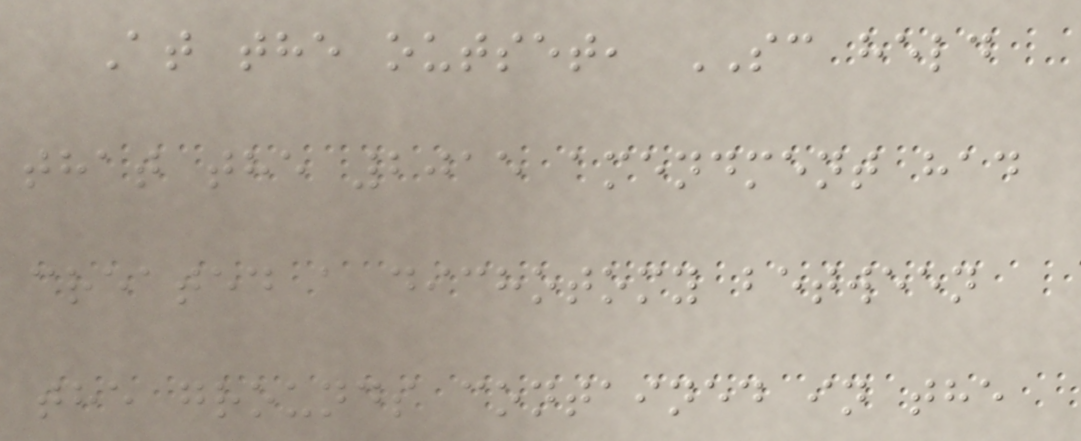At the outset, SC held
that the 2015 amendment had
created a dichotomy between
the grounds contained in the
